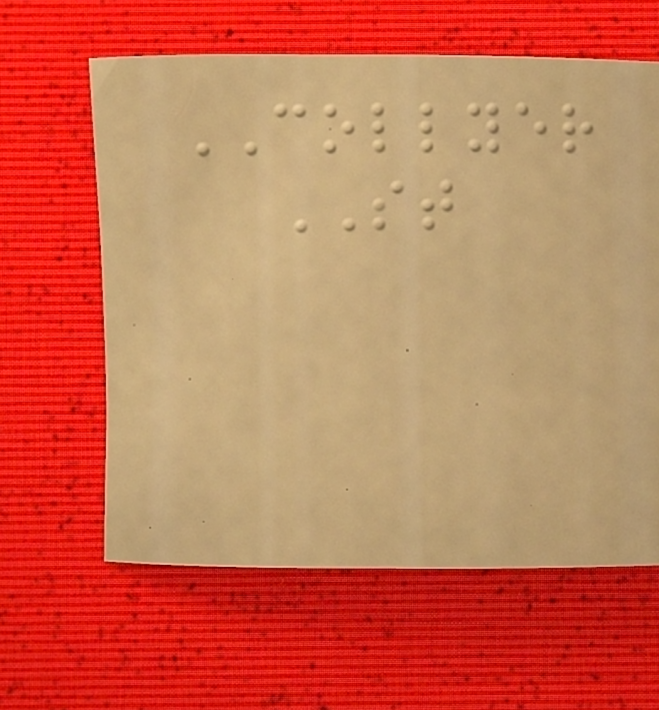COLLYER
ST
